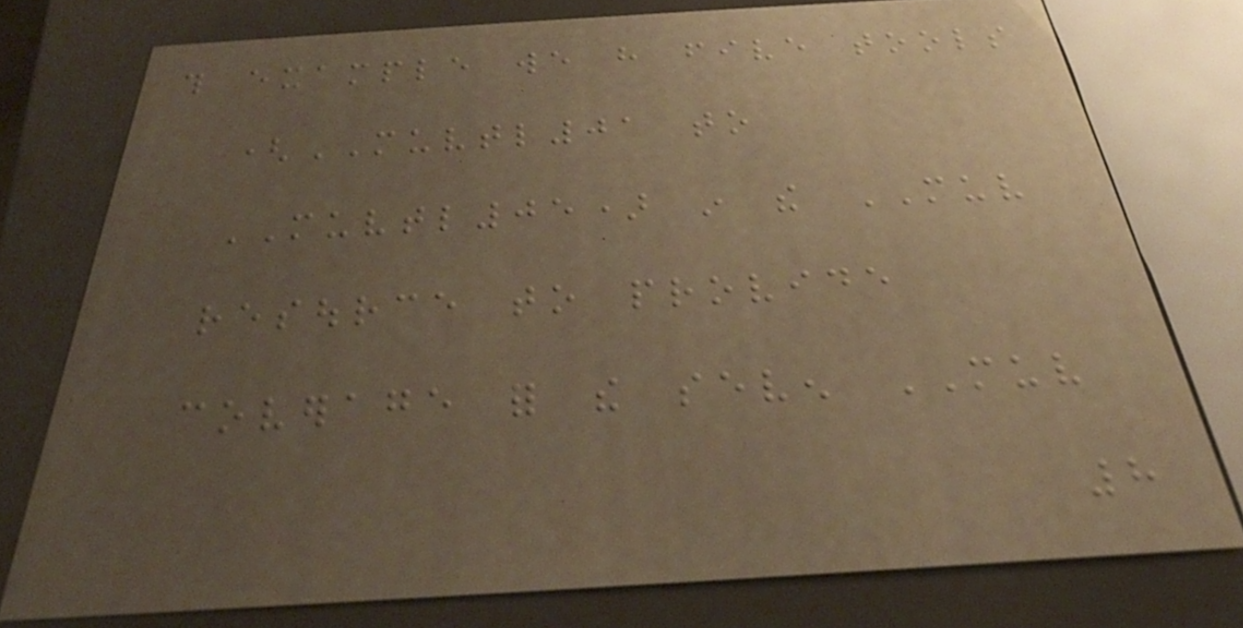this example we have five tools
(MUVTL01 to
MUVTL05) in the MUV
resource to provide
coverage for the seven MUV
8
